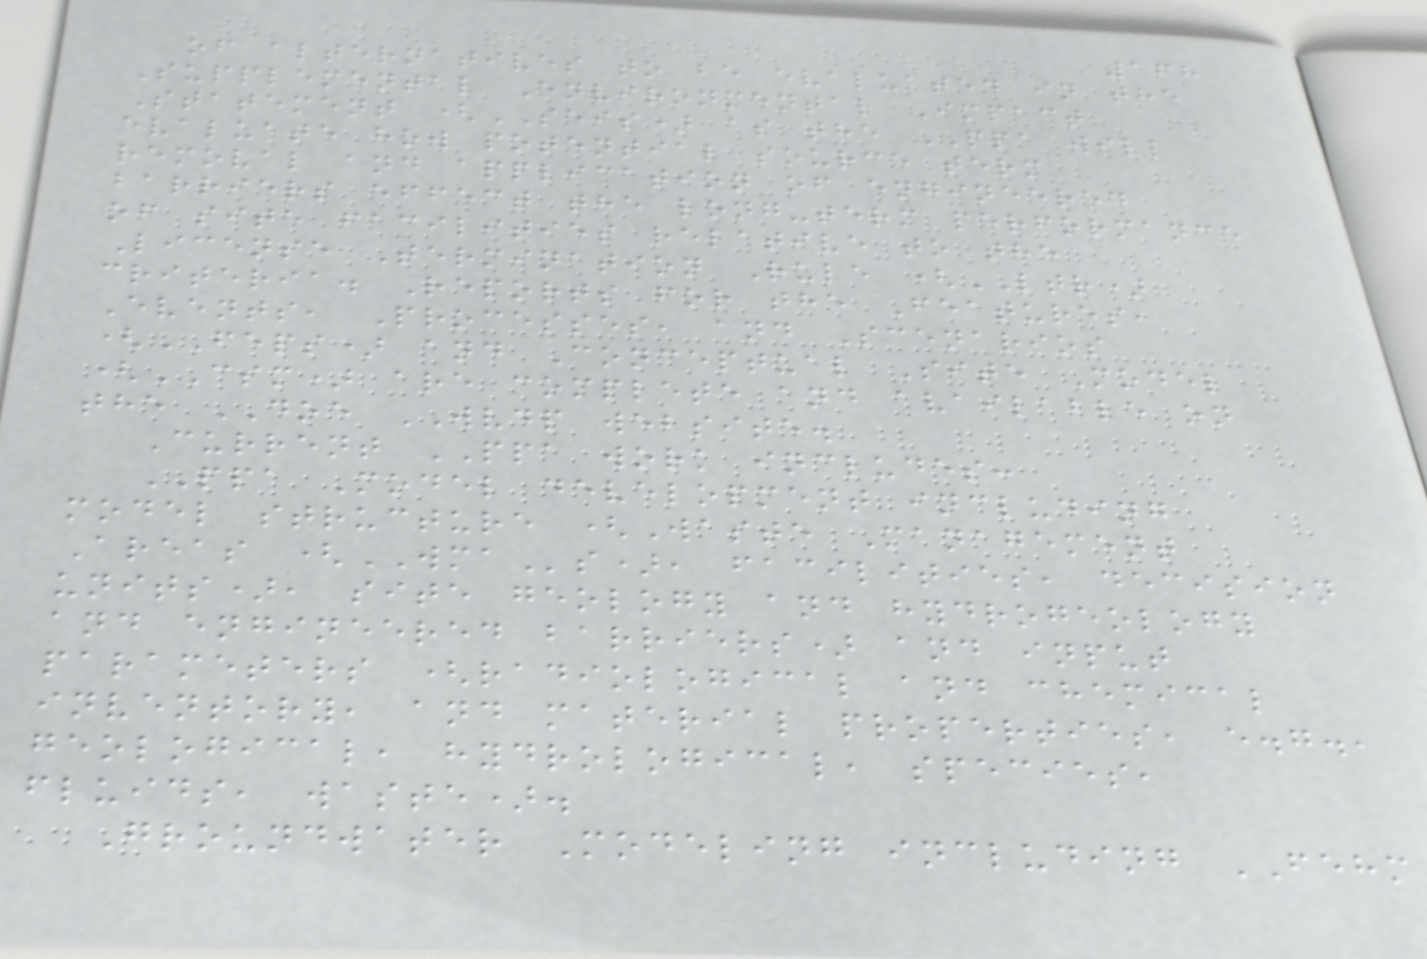168
of alternatives to be evaluated in the
Supplemental Environmental Impact
Statement (SEIS) as the PPA will
evaluate how potential source term
removal and application of engineered
barriers effect the long-term performance
of site facilities relative to the
License Termination Rule (LTR)
criteria. Reports for the Features,
Events, Processes, and Scenarios
(FEPS) and Conceptual Site Model
(CSM) are complete and available on
the DOE WVDP website.
Current PPA work includes:
PPA Model development including
model structure (Waste Management
Areas (WMAs), facilities, decision
units), site geology and hydrogeology
and engineered barriers) and input
parameters (radiological and chemical
inventory, and material properties, e.g.,
geological, hydrological, species,
fluids, waste).
Groundwater Modeling including FEHM
